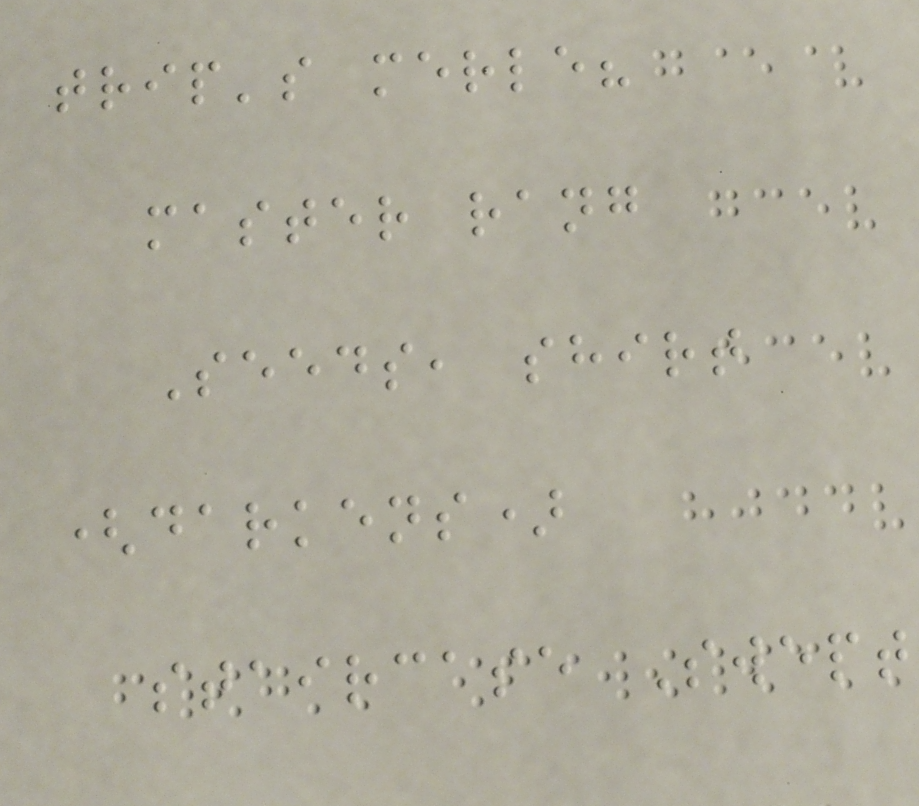trip's merle?
master rang
Seeds, shirt
(darkens)
staircase Swept
